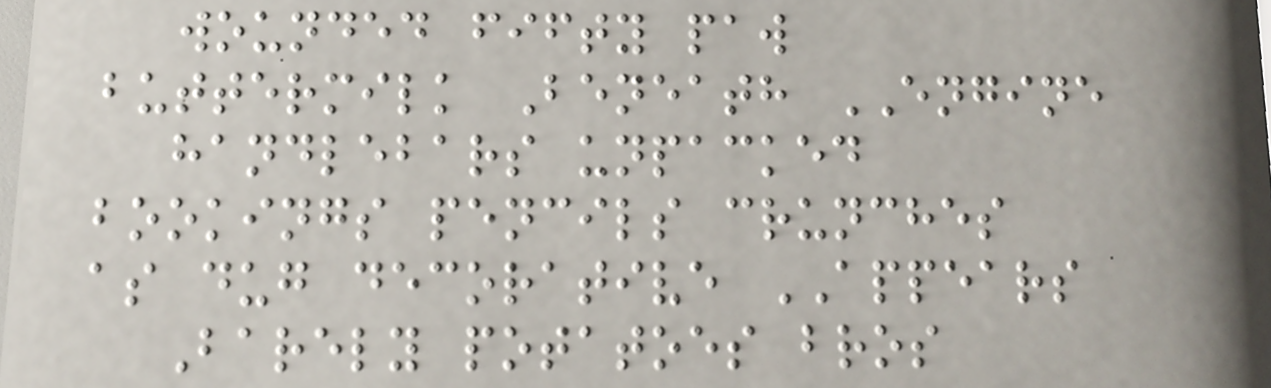wounded fifty paw
buttermilk Beneath ENGINE
handlebars unpacked
bookings pencils crunches
as dug decorative APPEARS
Barely potatoes bros
